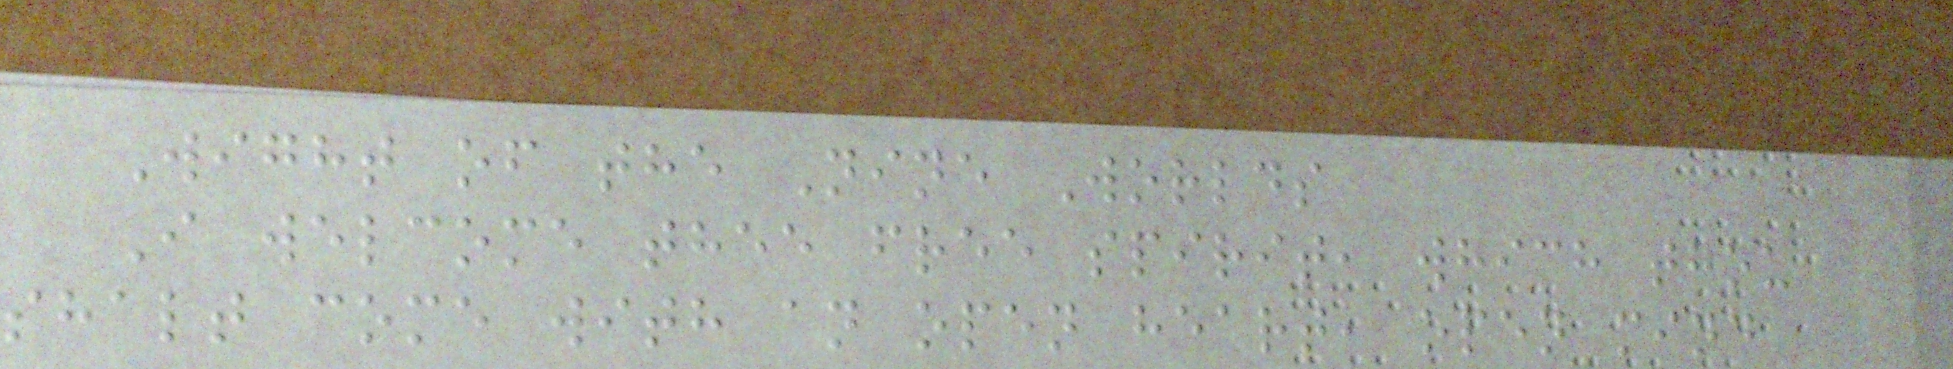Wight of the Nine Worlds
I welcome thee free spirit, which thou
shalt come with an open heart, open mind
